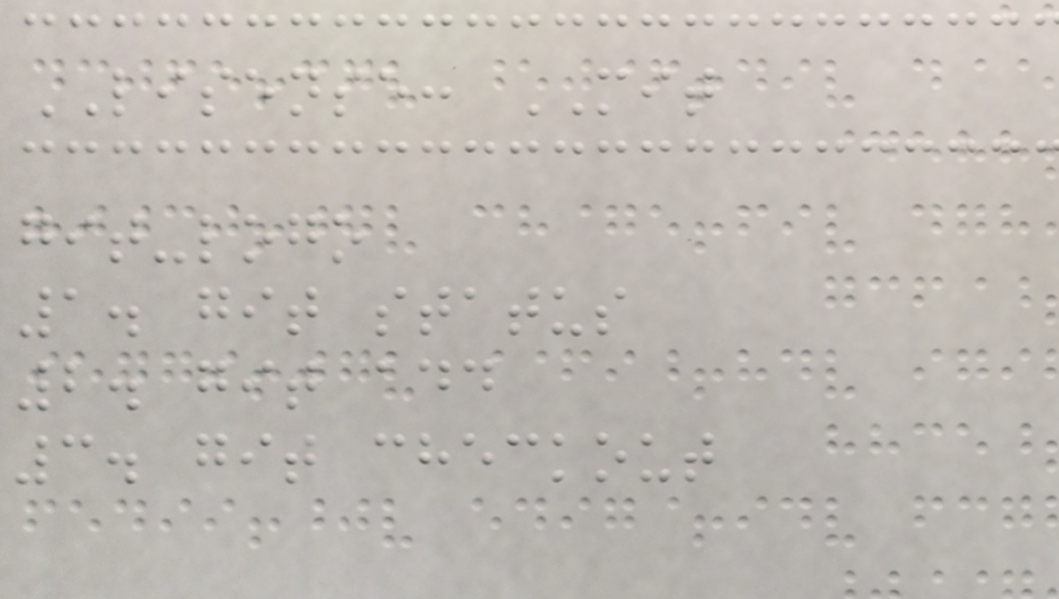LISENSE: MIT
git-logo
1. git status
2. git add
3. git checkout
